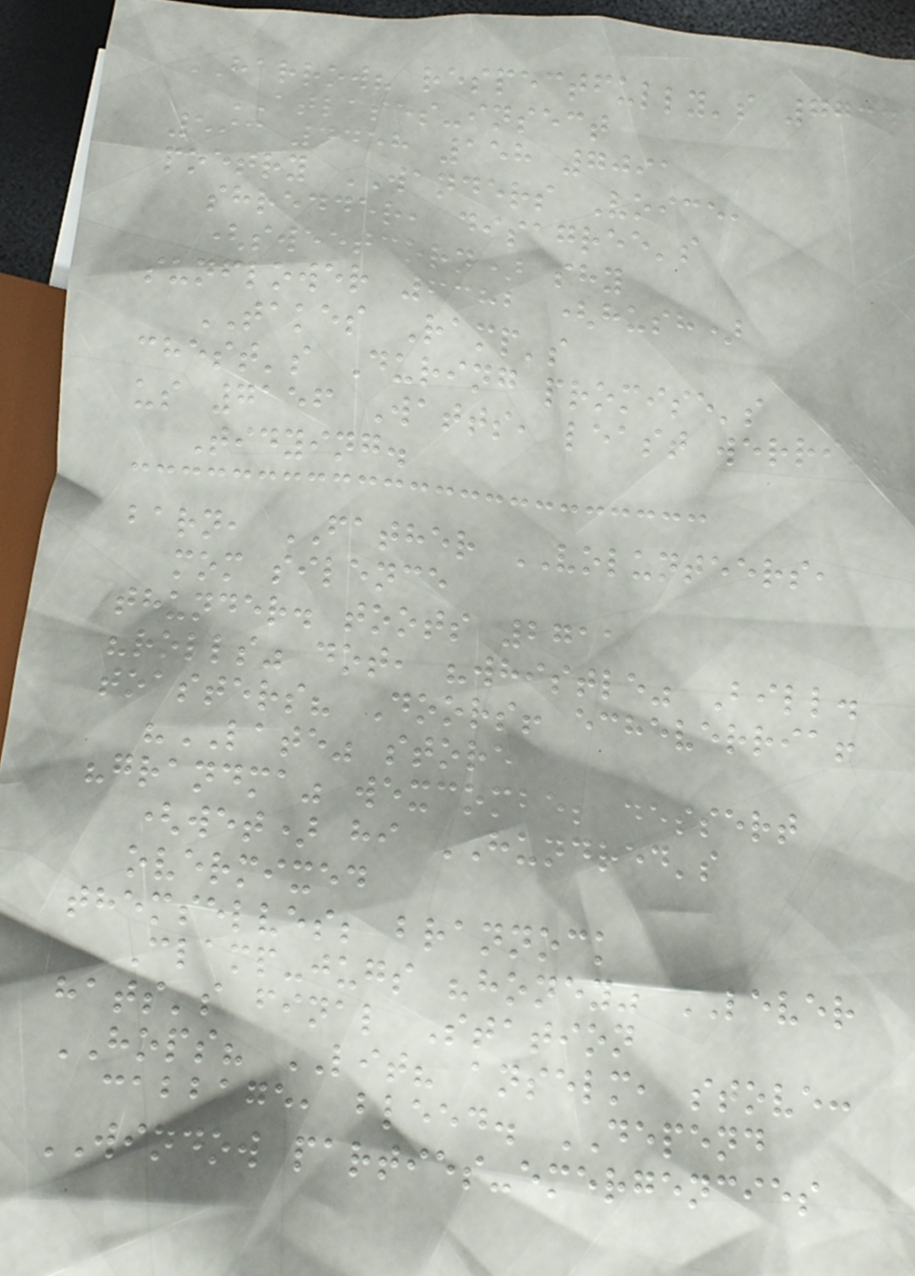HARROW? respectfully's 7734
ATLASES-insect
593 4458 158 7091
poetry WANDERS Voice,
shredder, disagree's
(sweetcorn) shy
sunflower 6382 (hush)
TAKES Ramp's
chest's During promise's
us 7156 Watts, least werrin?
Tidying.
barn, FATHER VOLUNTEERS,
mom silence
thunder. toots 2711
"rolls" dot, "whistle" Bill.
toasters? Doors! echeverria!
"LATE" store
"grandma" wexcombe; dessert
(wet) hi HUNDRED's
overmixed
themselves; brannock
Clamp-jugs "honey" LEVER
hats's final Station
HOPS? LIT? anselm, stove:
cabbage, bleed. DEPEND
WINDOW parties-emergencies
